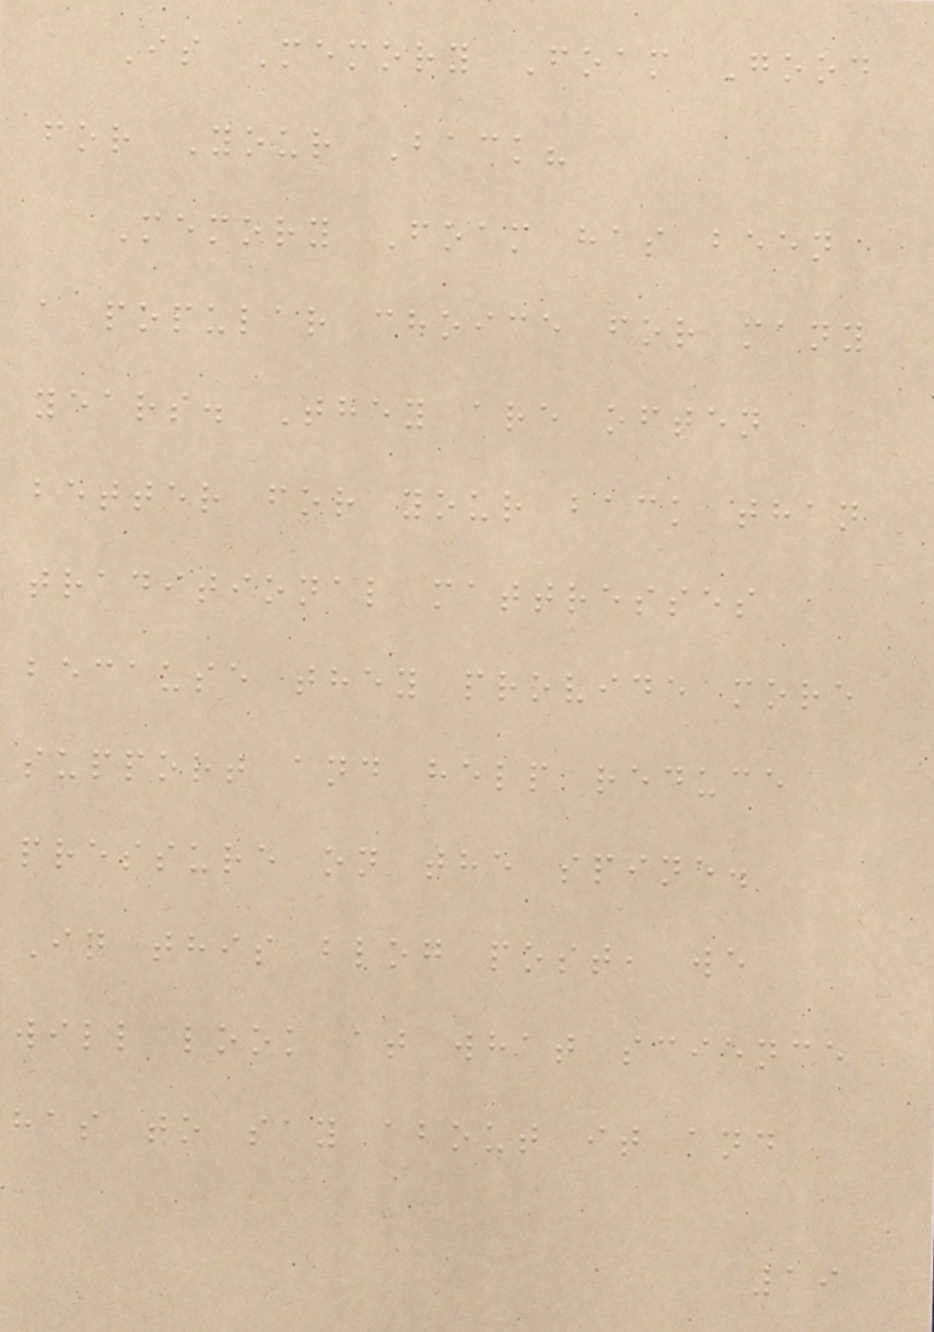Is Memory Foam Good
for Your Back?
Memory Foam has been
a popular choice for many
years. They are often
better for your back than
traditional mattresses
because they provide more
support and help reduce
pressure on the spine.
In this blog post, we
will look at what science
has to say about it and
19
